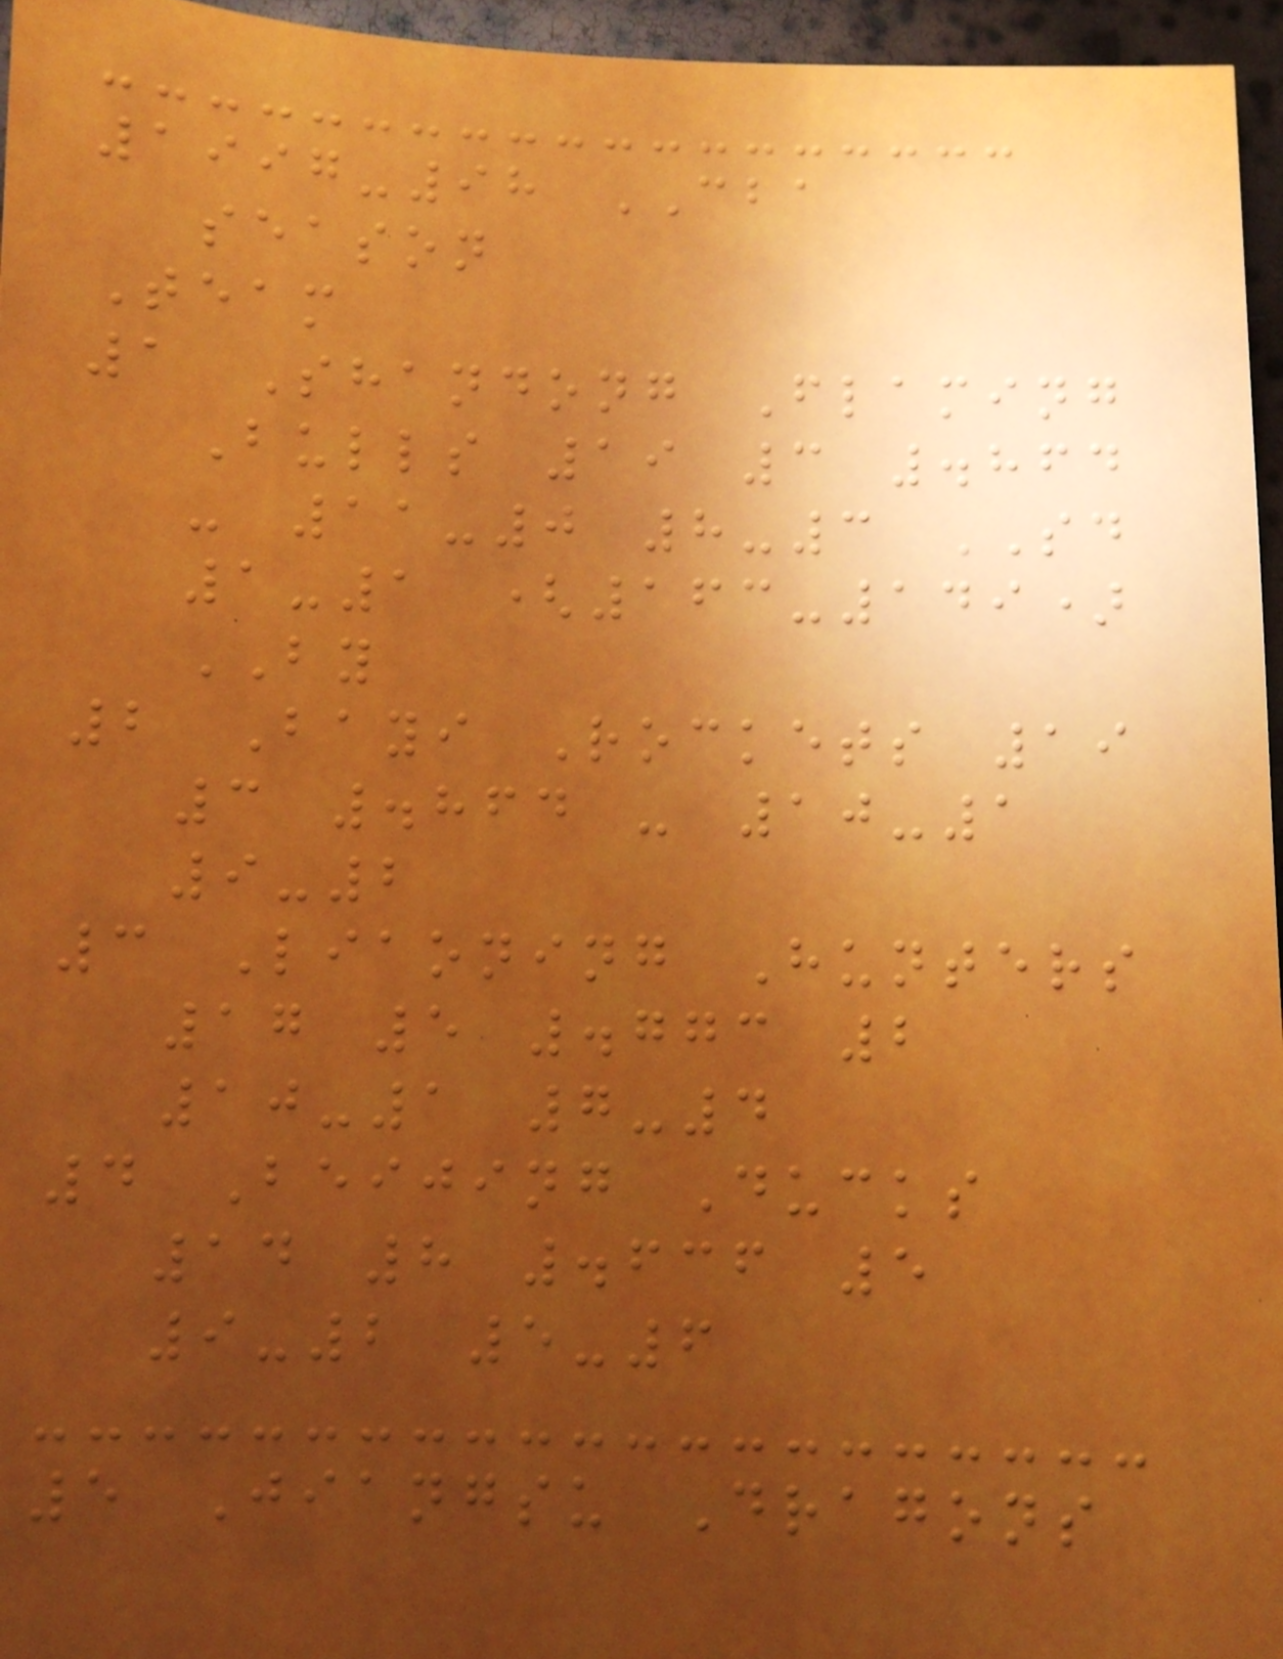1997-98 CBA
season
Team
1 Shandong Flaming
Bulls 19 3 .864
- 11-0 8-3 SD
1-1 (163-149)
BY
2 Bayi Rockets 19
3 .864 - 10-1
9-2
3 Liaoning Hunters
17 5 .773 2
10-1 7-4
4 Beijing Ducks
14 8 .636 5
9-2 5-6
5 Jiangsu Dragons
